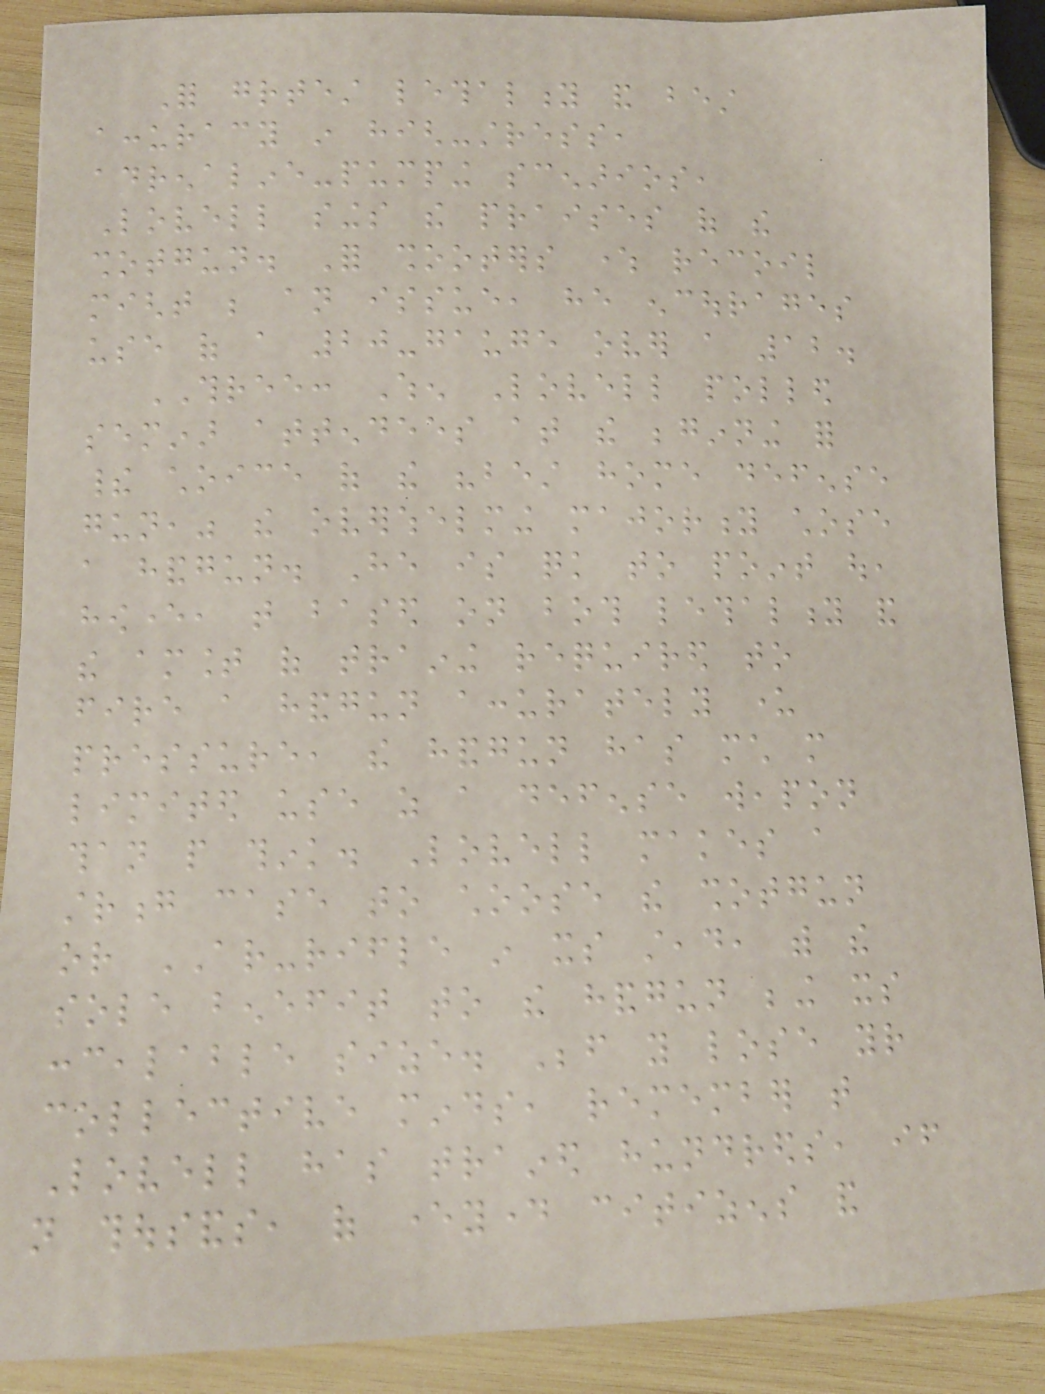For greatest lethality and best
accuracy in high-stress,
adrenaline-pumping scenarios,
Lovell sings the praises of the
shotgun. For shooters where recoil
might be an issue, he encourages
use of a 20-gauge over a 12.
THREE: When Lovell polled
seminar attendees at the beginning for
their choice of the "best home defense
gun," the overwhelming majority chose
a handgun. He is quick to point out,
however, that based on both lethality and
the amount of training required to
fire a handgun accurately under
pressure, the handgun has much more
limited use as a defense weapon
than people think. Lovell makes a
strong case to choose the shotgun
or AR-rifle in its stead, with the
sole benefit to the handgun being its
concealable size. Before you lose your
collective minds, remember that
Lovell has trained hundreds, if
not thousands, of everyday citizens and
